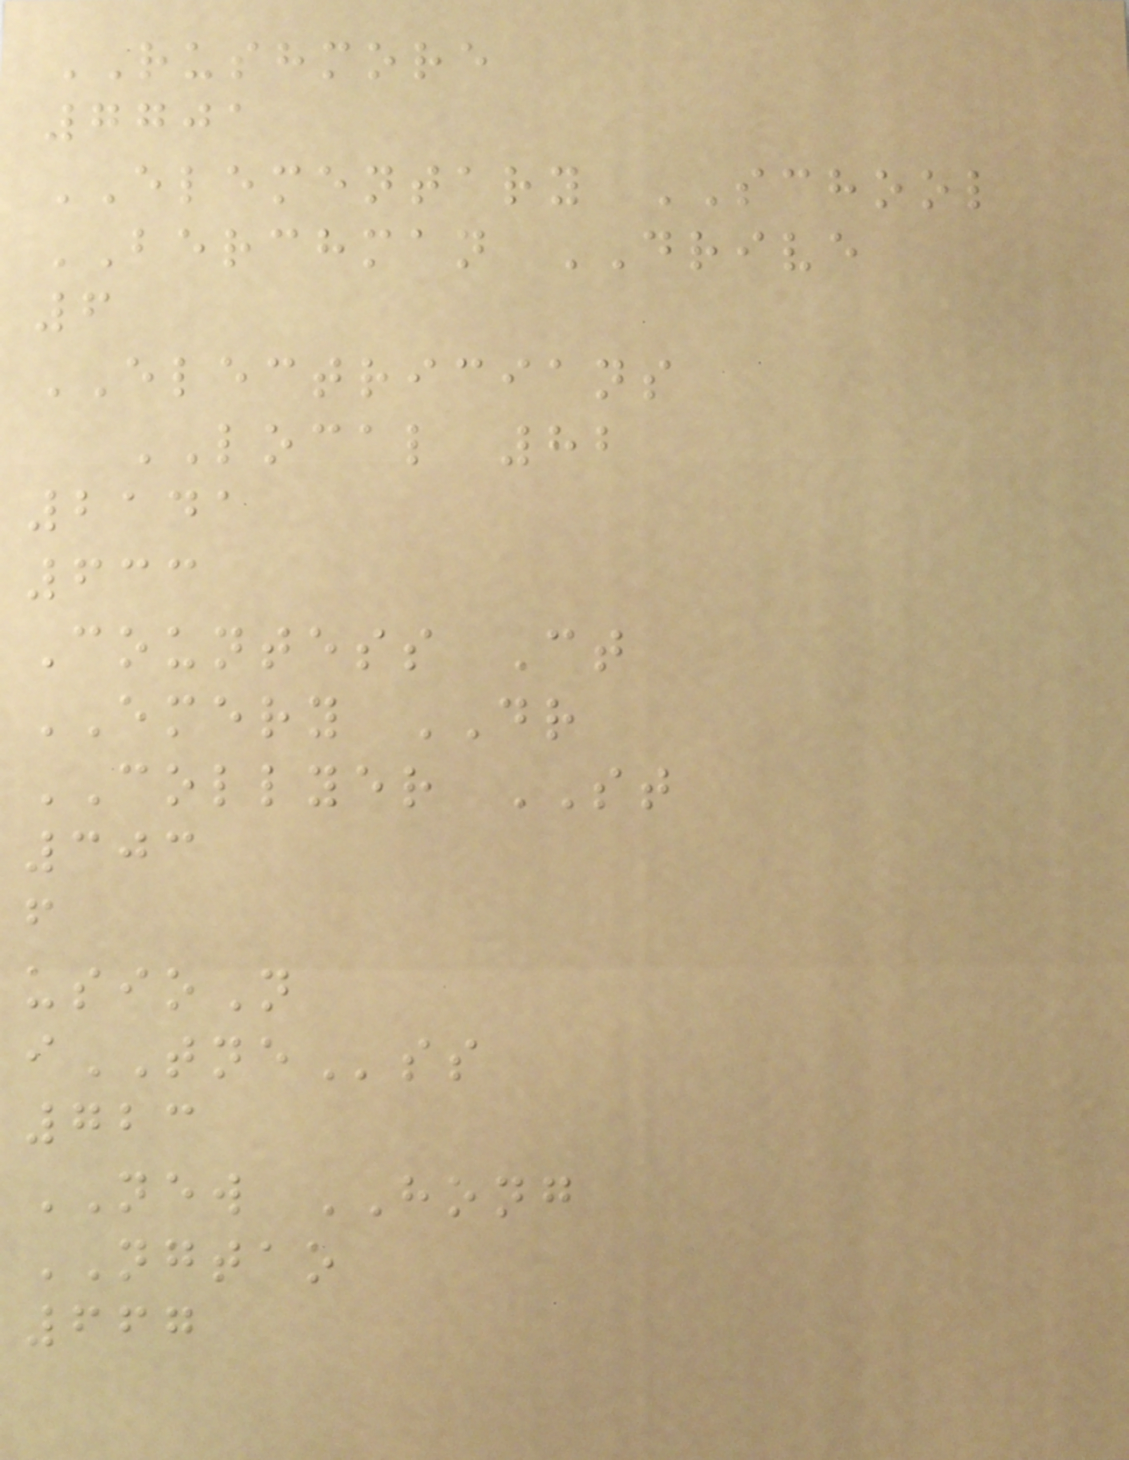RUSHMORE
7701
ELEMENTARY SCHOOL
BERCHMAN DRIVE
6
ELECTRICIANS
LOCAL 82
2141
633
Countess Ct
EMERY DR
COLLYER ST
303
f
usioN
iTNEss
723
NEW HONG
NGTAO
667
